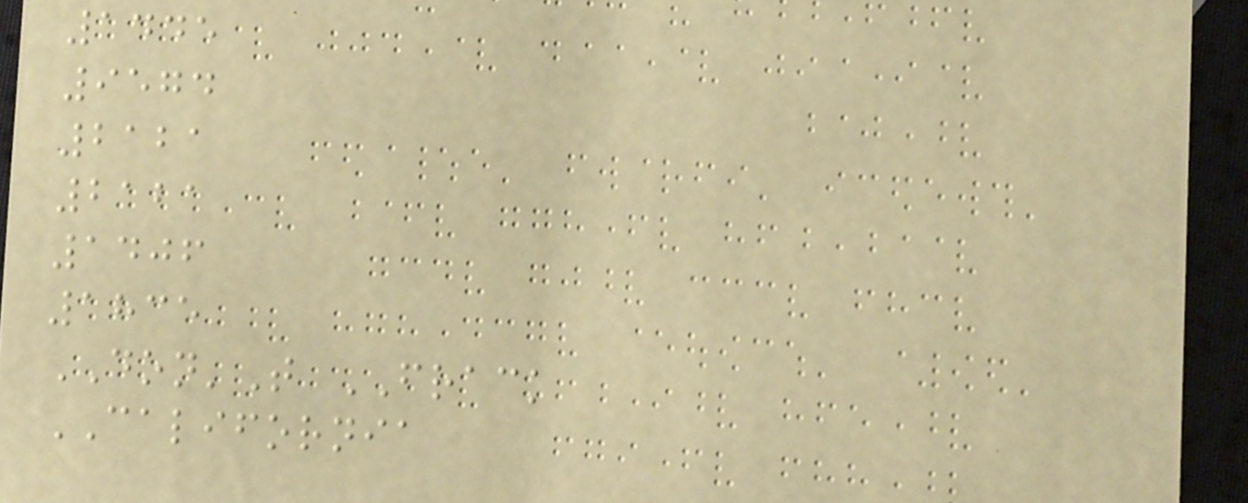1445
9574
2121
2121
1406
1835
DON'T FRACK
CALIFORNIA
